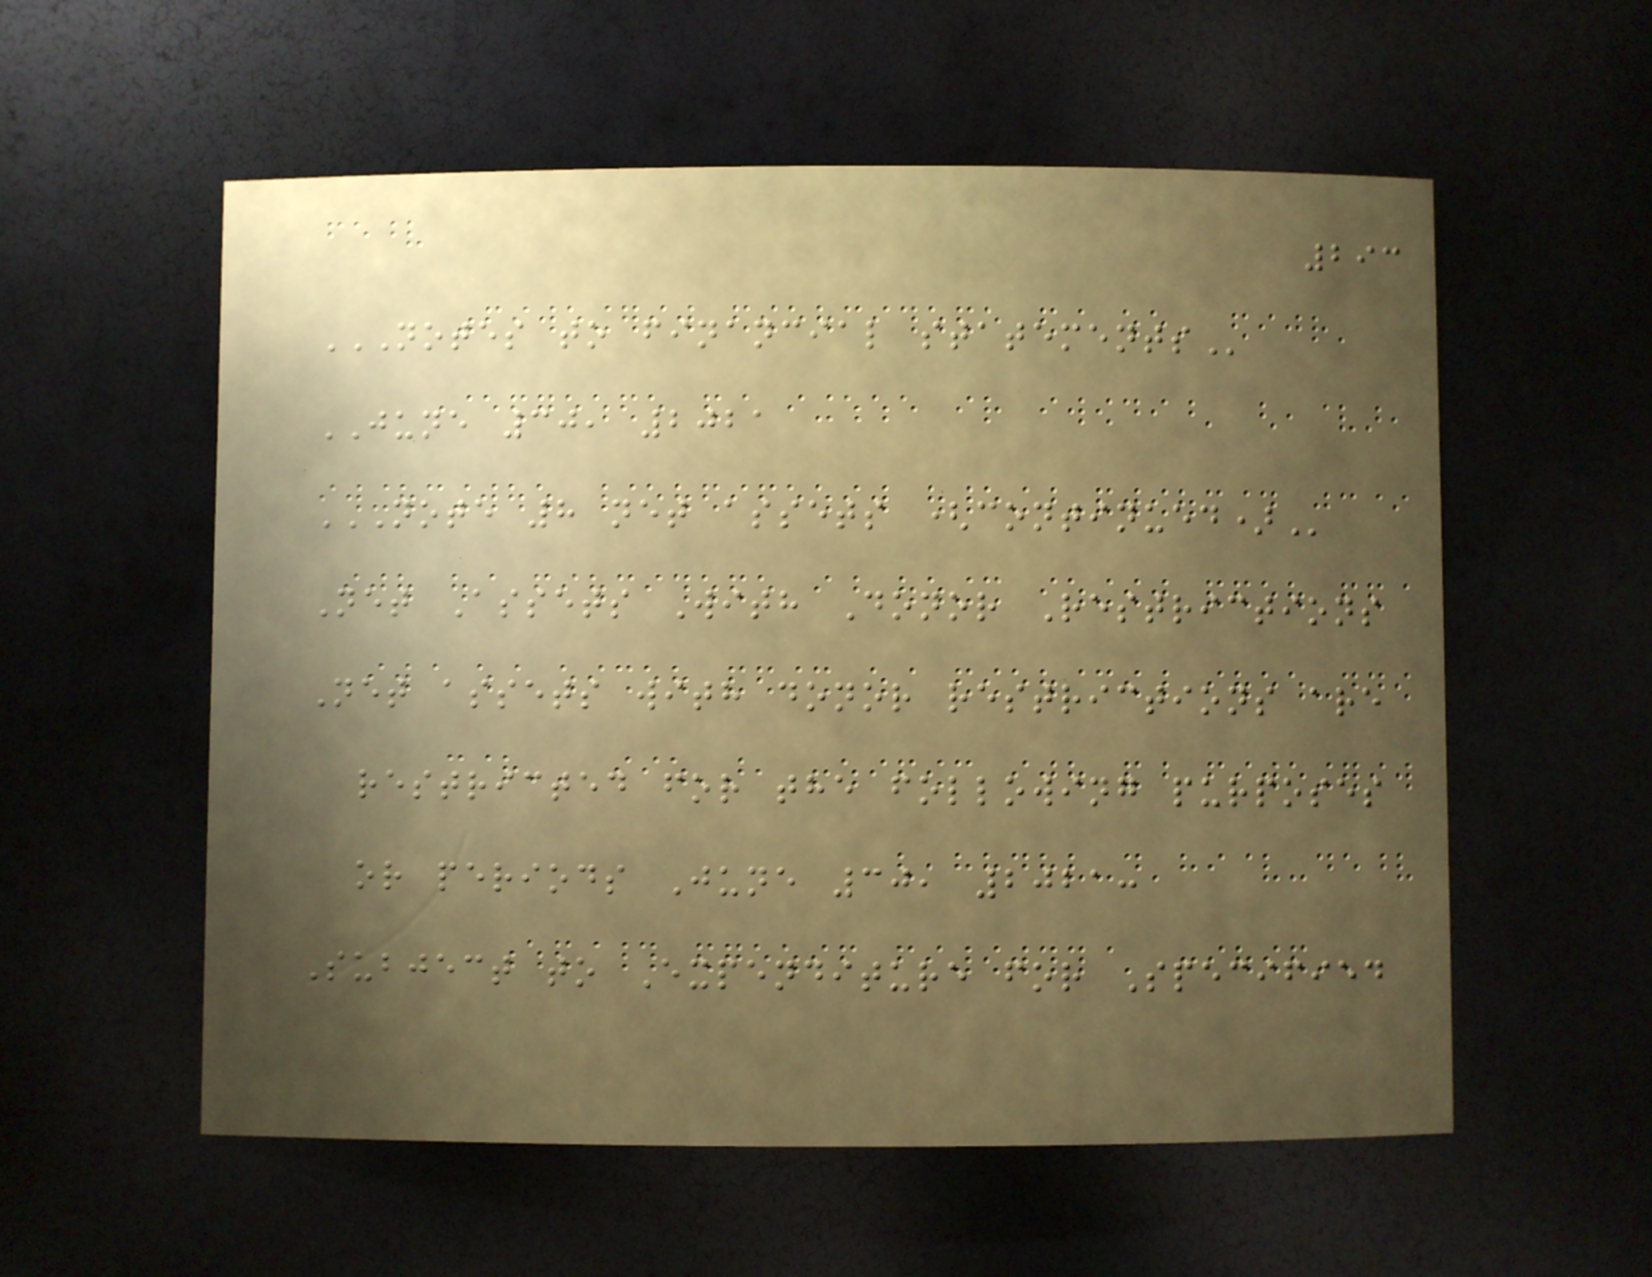293
NOTES TO FINANCIAL STATEMENTS
JUNE 30, 2021
NOTE 8 NET ASSETS (CONTINUED)
Net Assets With Donor Restrictions
Net assets with donor restrictions are
restricted for the following purposes
or periods June 30, 2021:
Subject to Expenditure for Specified
